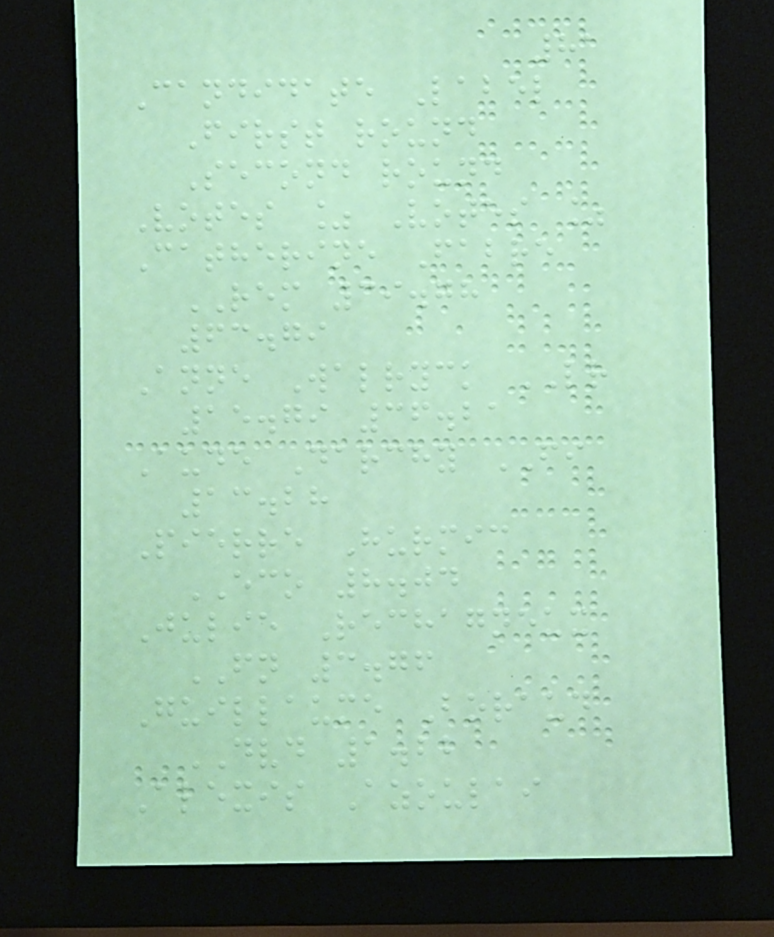81
Candidate Label
First round
Second round
Votes % Votes %
Catherine Fabre
REM 39.78
63.79
Anne Walryck LR
15.79 36.21
Aude Darchy FI
13.28
Pierre Hurmic
ECO 8.04
Julie Rechagneux
FN 3.76
Guillaume Boraud
DVD 1.22
Alexis Azoulai
